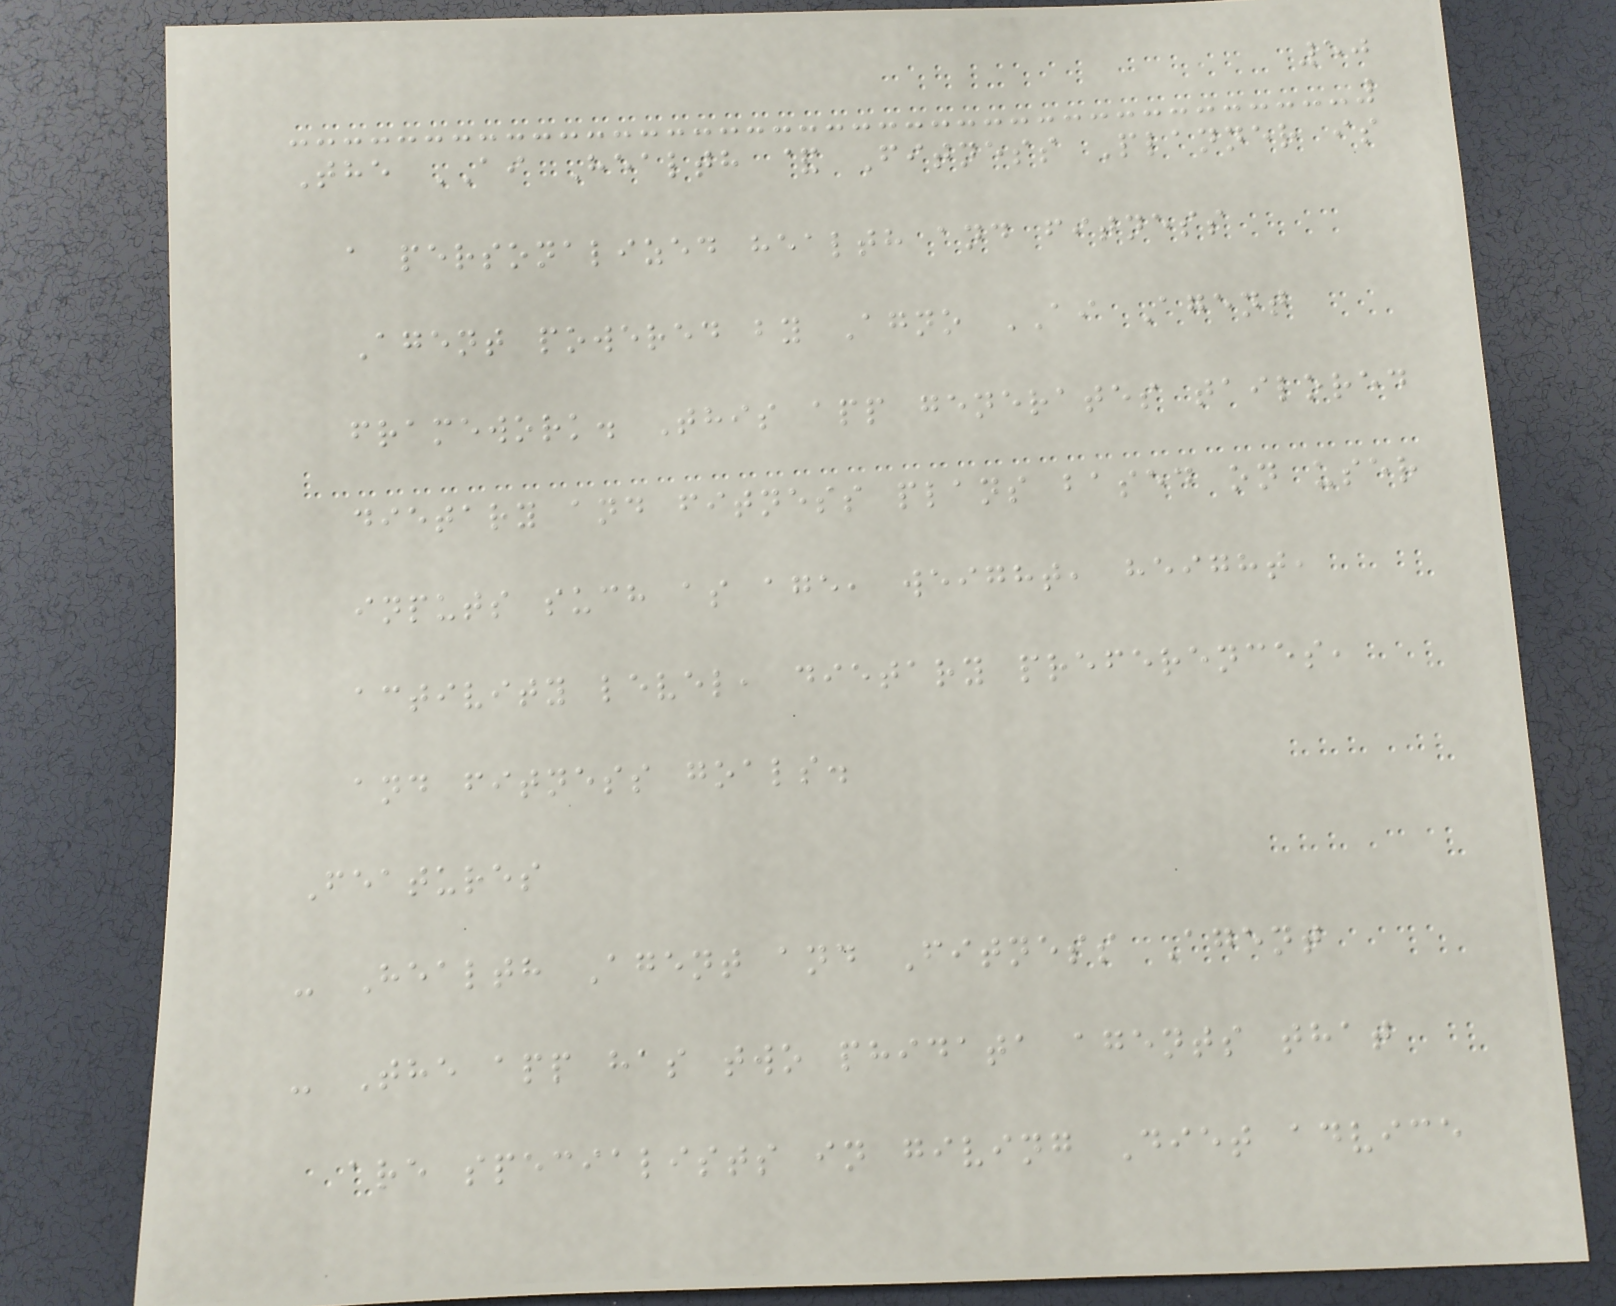50
The AI Health & Fitness Planner is
a personalized health and fitness
Agent powered by Agno AI Agent
framework. This app generates tailored
dietary and fitness plans based on user
inputs such as age, weight, height,
activity level, dietary preferences,
and fitness goals.
Features
- Health Agent and Fitness Agent
- The app has two phidata agents that
are specialists in giving Diet advice
